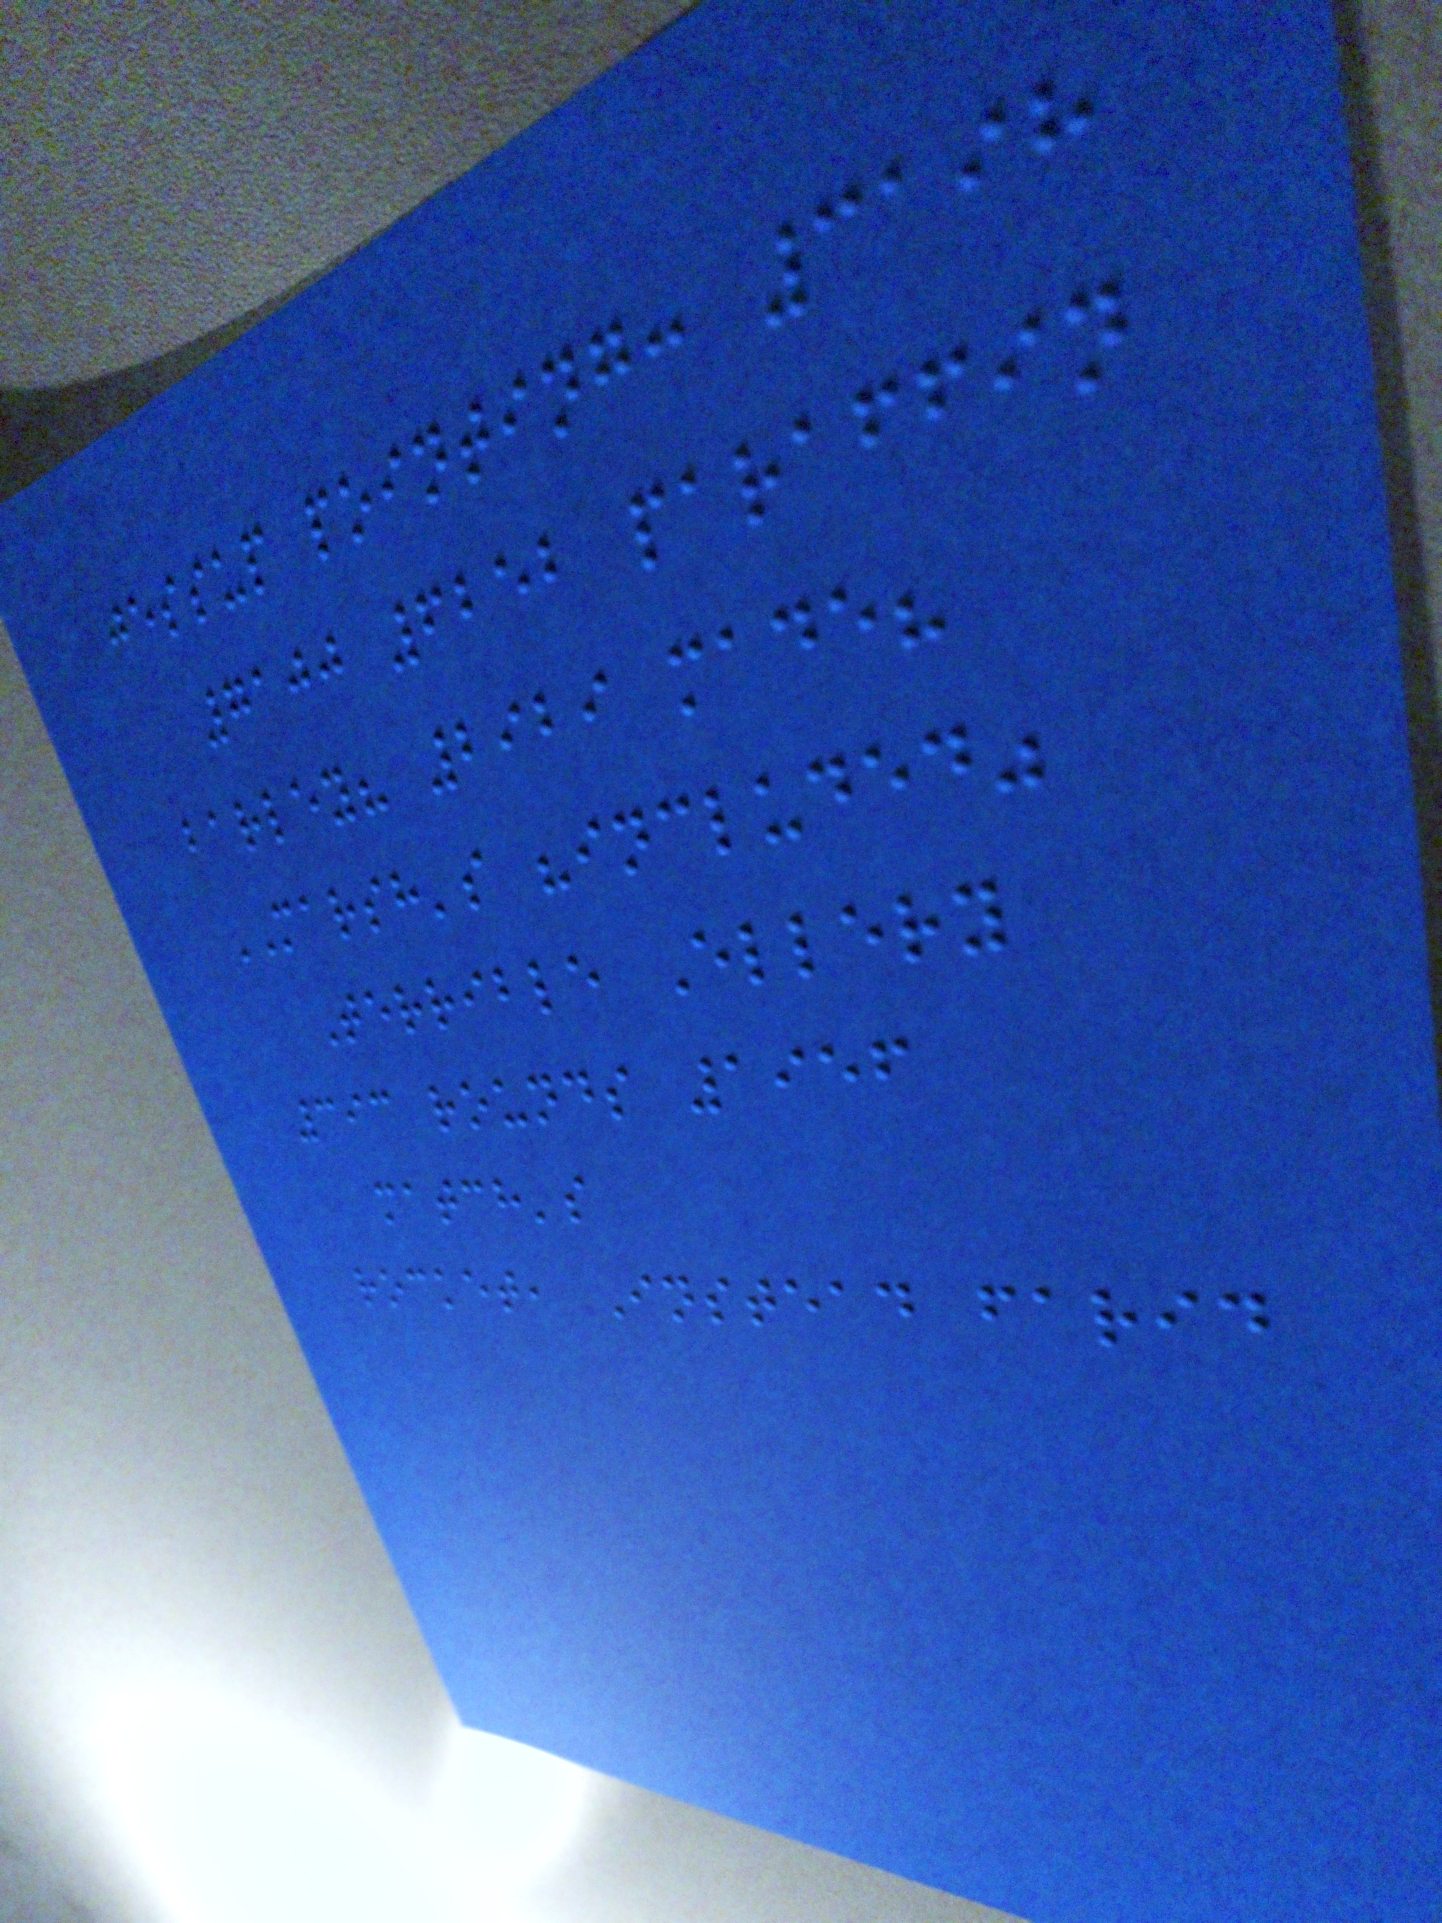jessup pointing: 3198
7100 6252 paraffin
barley? 2929 made?
MARSH's "included"
Terrible Ellery
393 rounds 1956
match's
rocket, Instead farid
